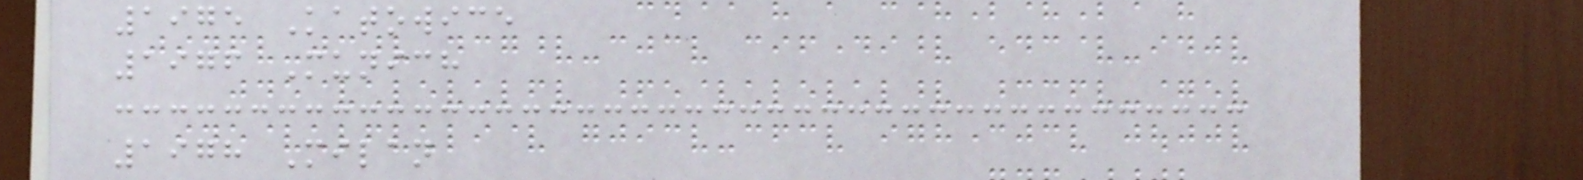1975 Katowice
1976 Munich
1978 Milan
